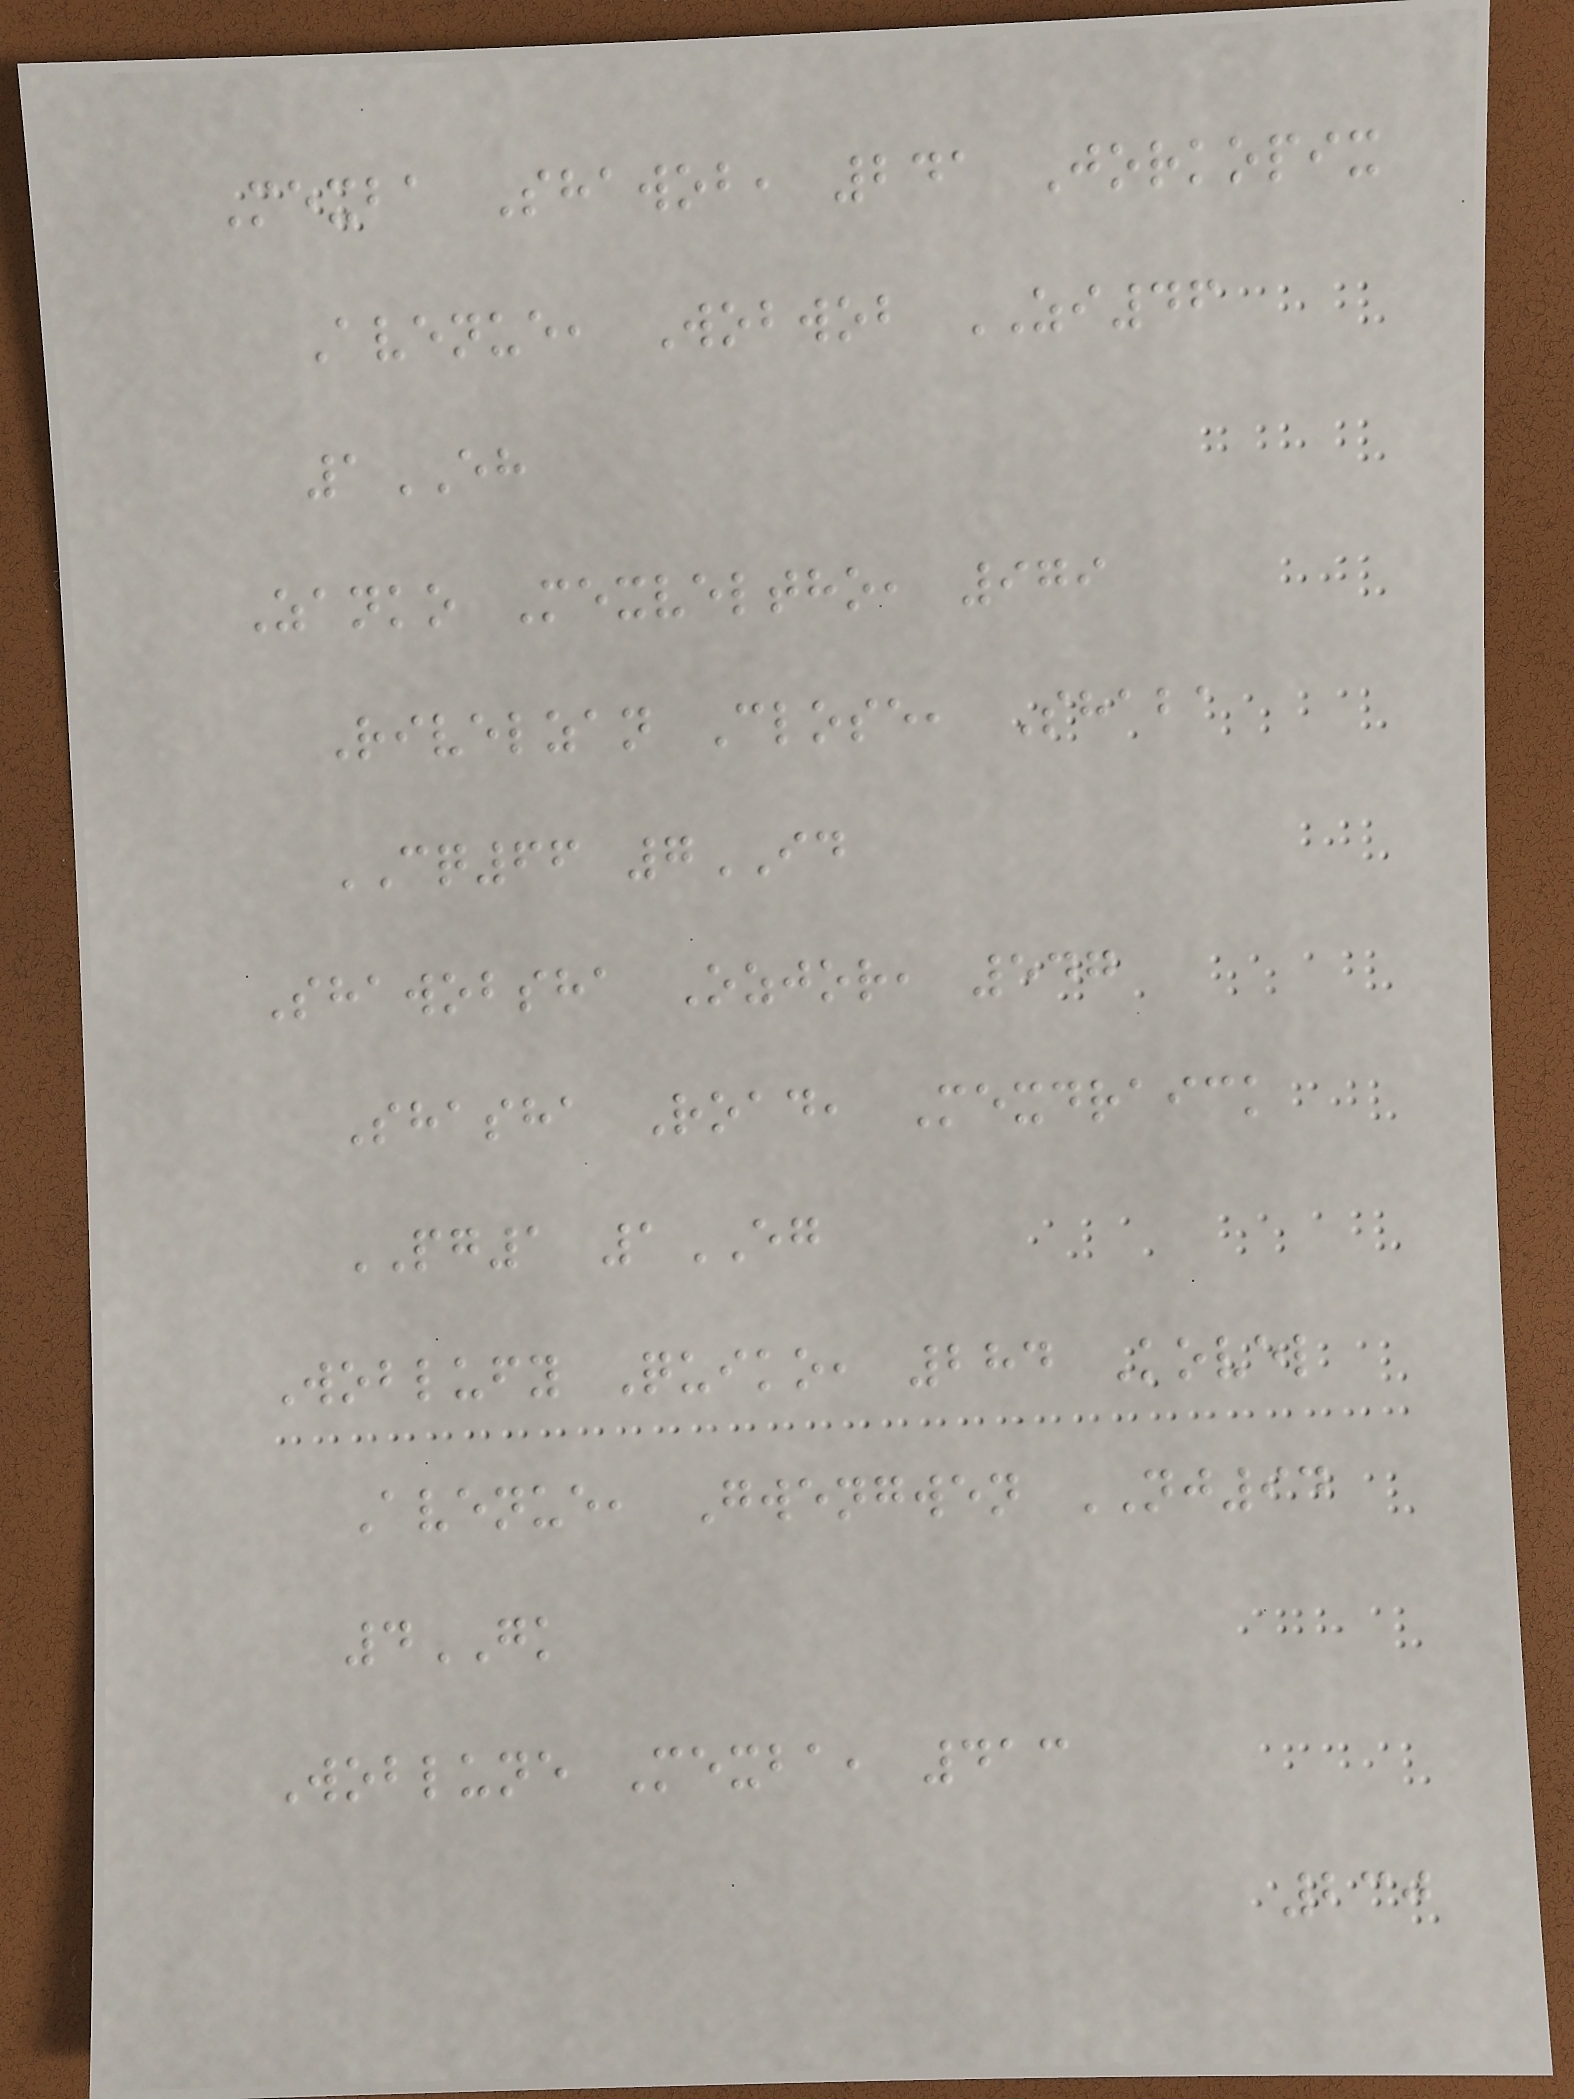Mexba Shawob, 241 Jorkopix
Avenue, Wobwob ZI46
1EH
Zanko Mexveltho, 979
Rivelzan Close, Shaba
CQ66 7ID
Shawobsha Ozjor, 547
Shasha Road, Mexdraick
PG1 1EG
Woblufy Quiko, 284 Kovel
Avenue, Gwengwen NJ94
4GK
Woblune Mexba, 413
230
